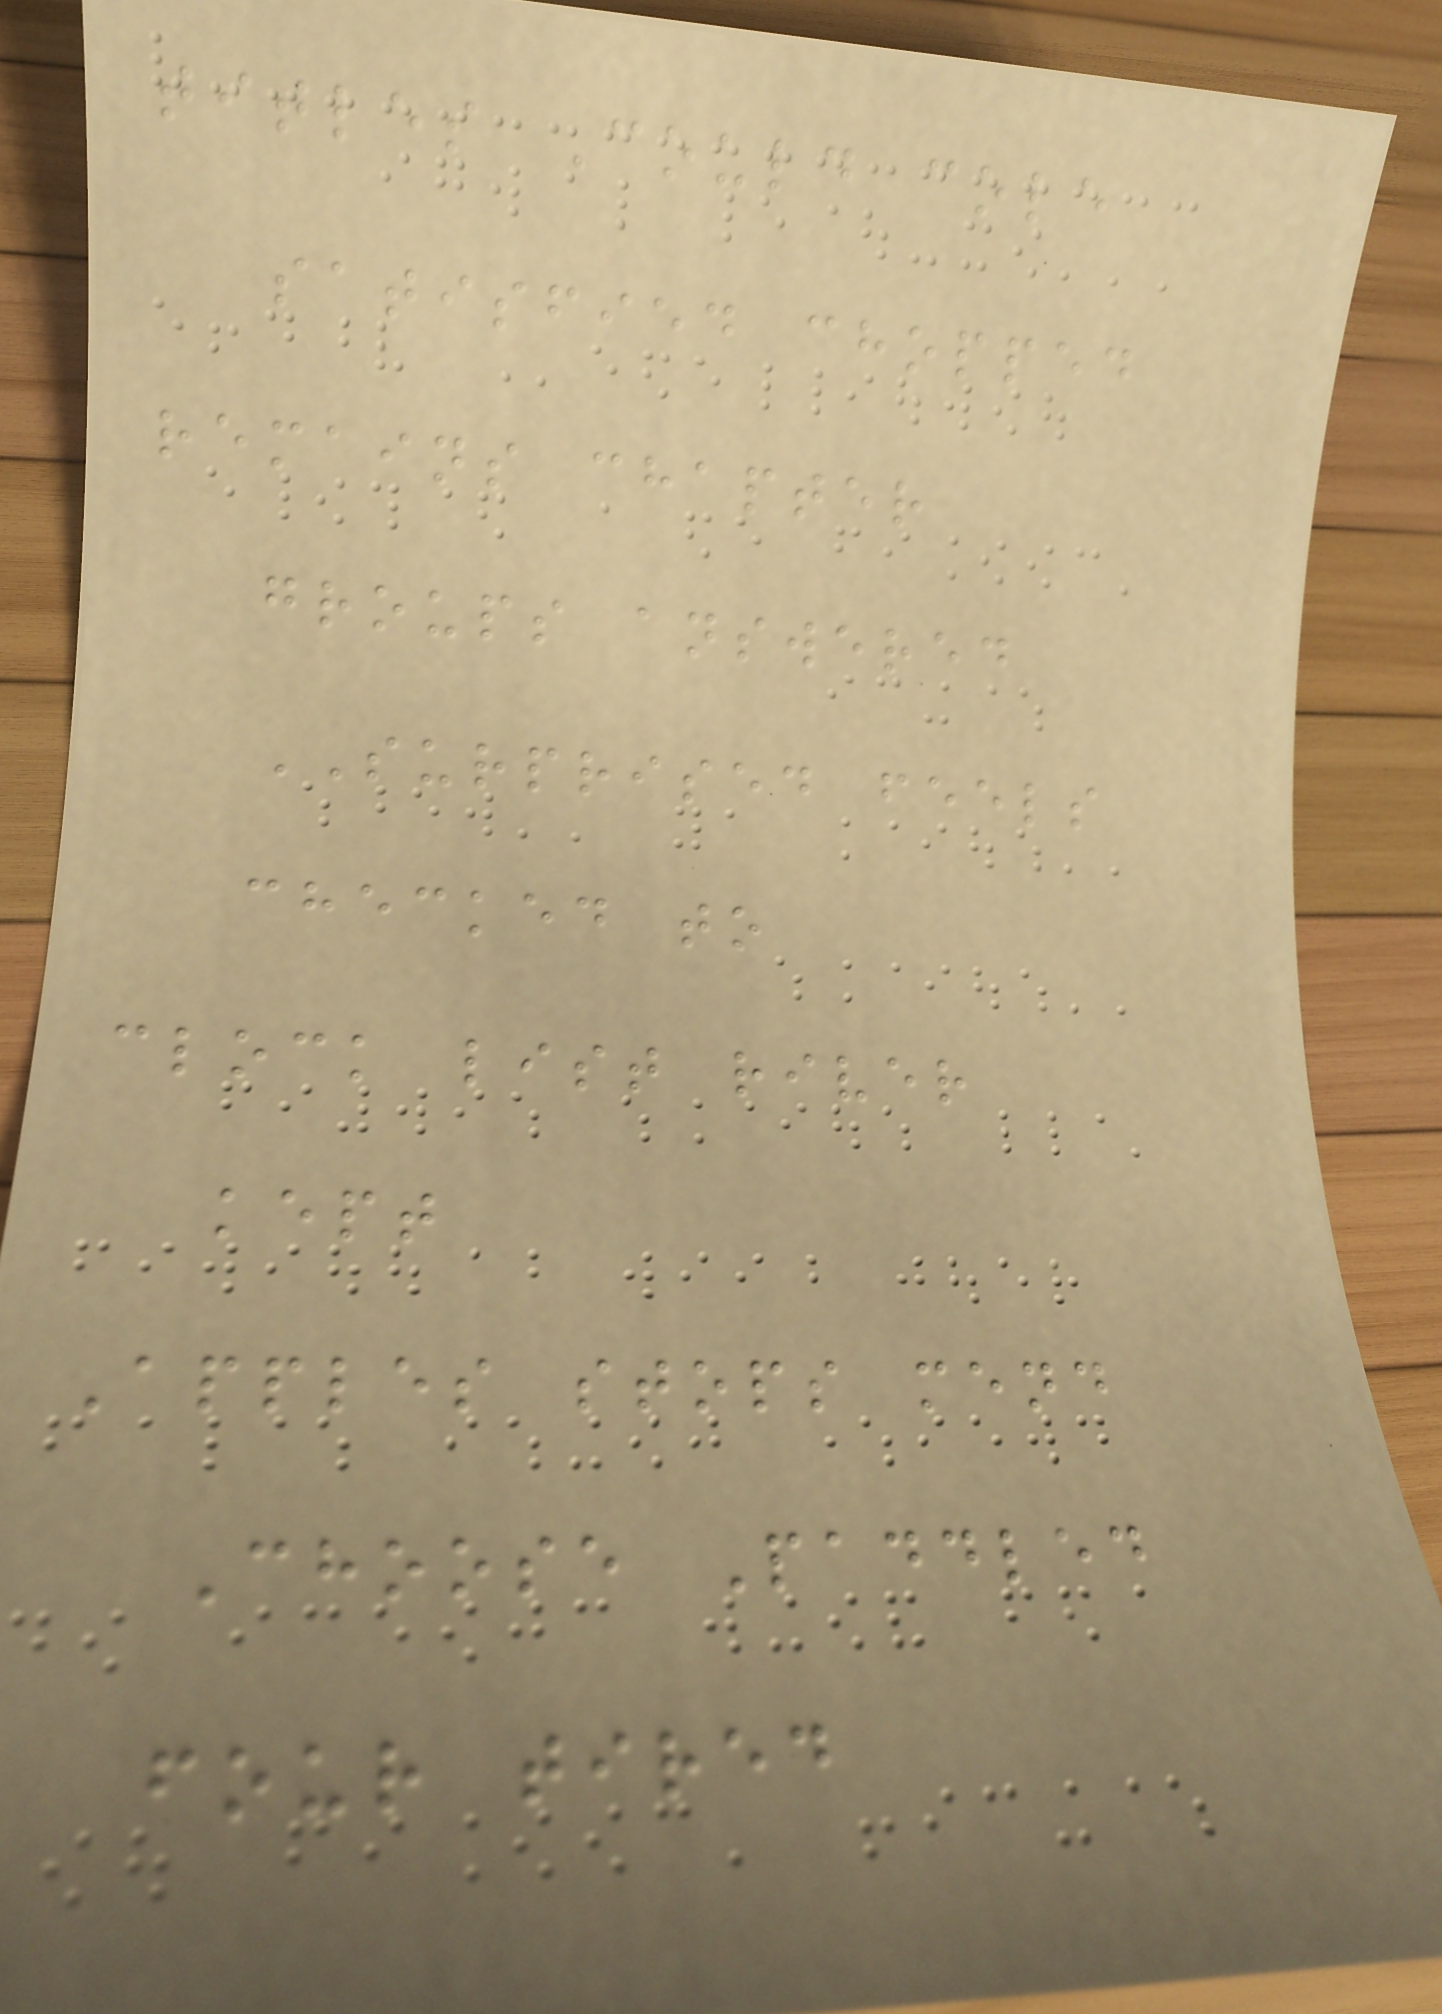titles Could cole
satisfied chopped
remains chapter
groups answered
SURPRISED feels
checked to
clock list river
kept
Apples stops mend
Choose Paddled
four tired
